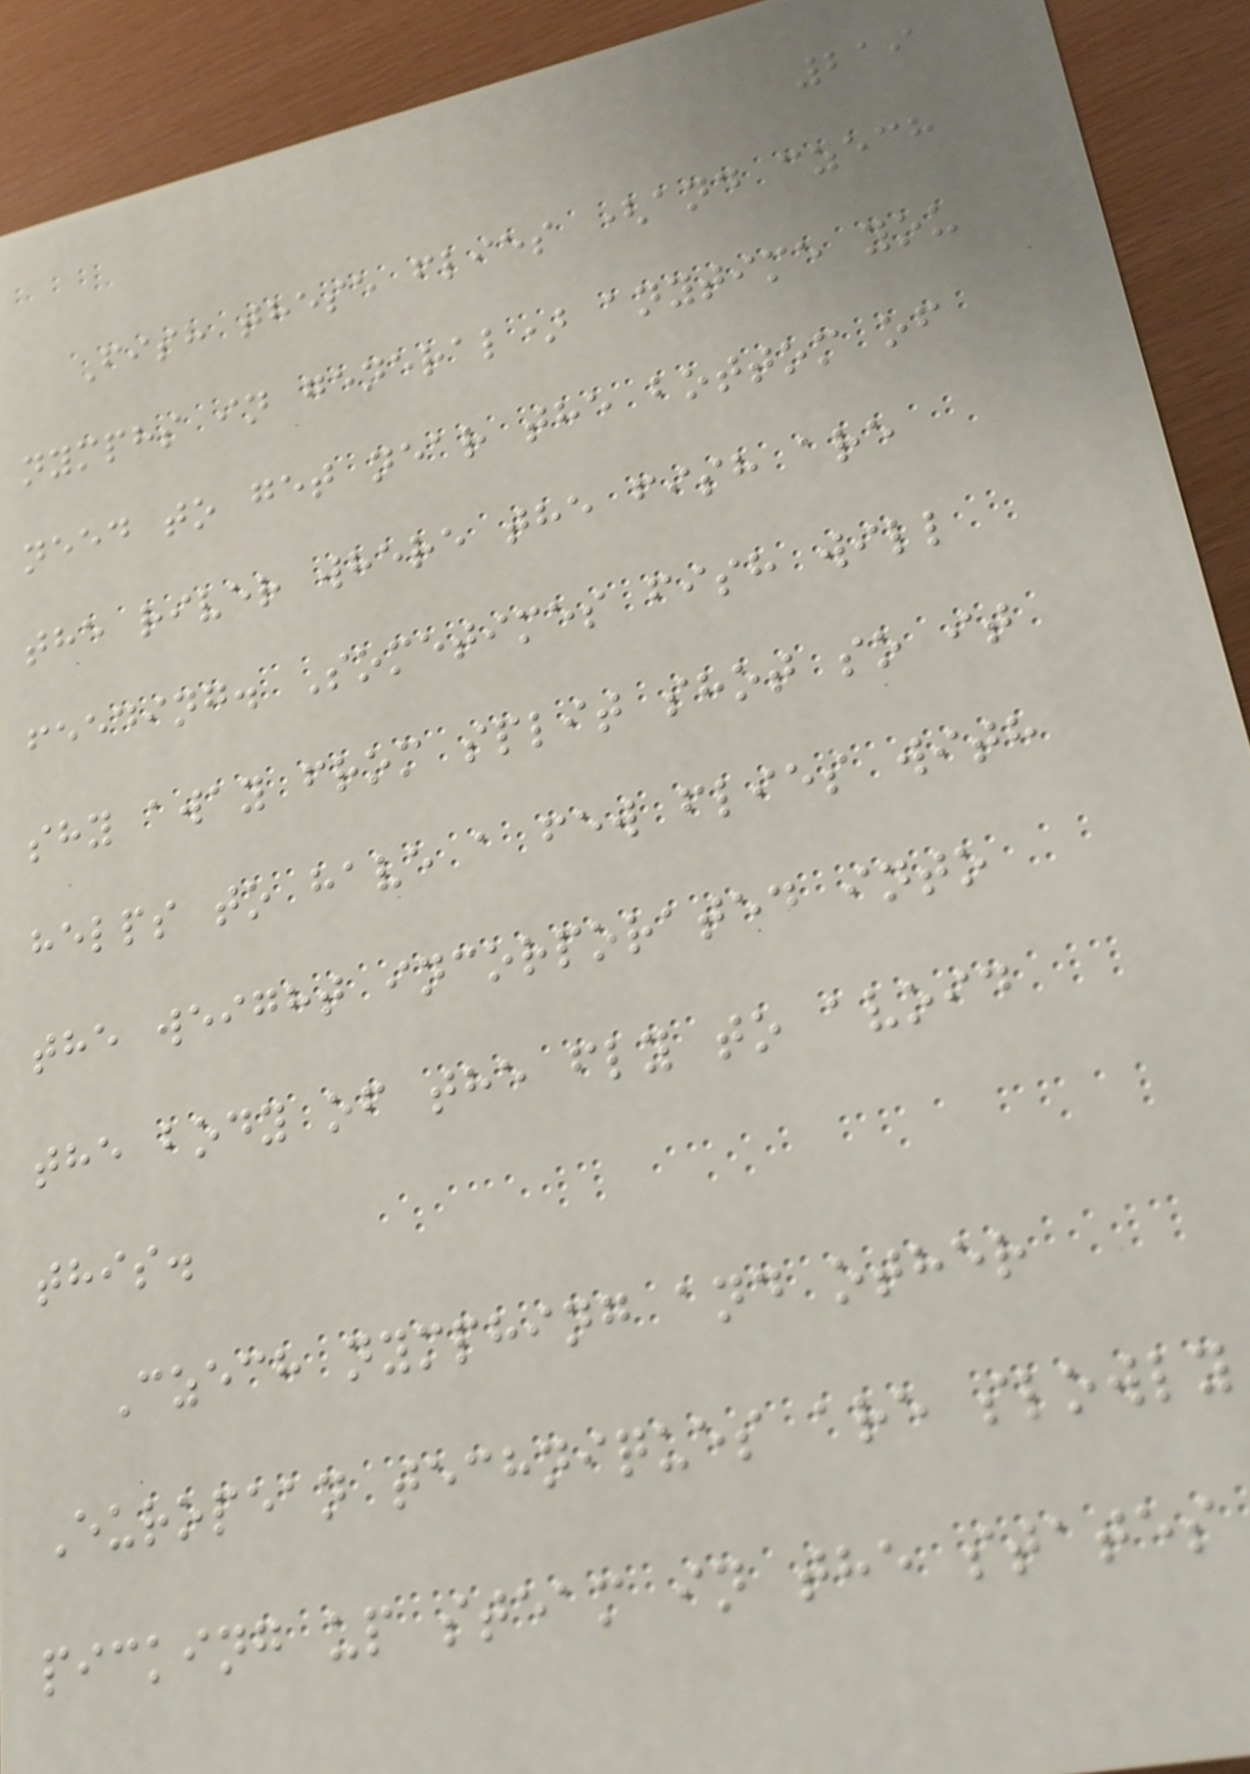219
Fish these flies (and czech
nymphs in general) anytime you
need to get near the bottom of
the river where the fish are
feeding. Sometimes fish will
shy away from split shot so it
helps to have a few flies with
the weight incorporated into
the body of the fly to avoid
this.
Czech nymphing and other
European techniques are slowly
picking up steam in the states
